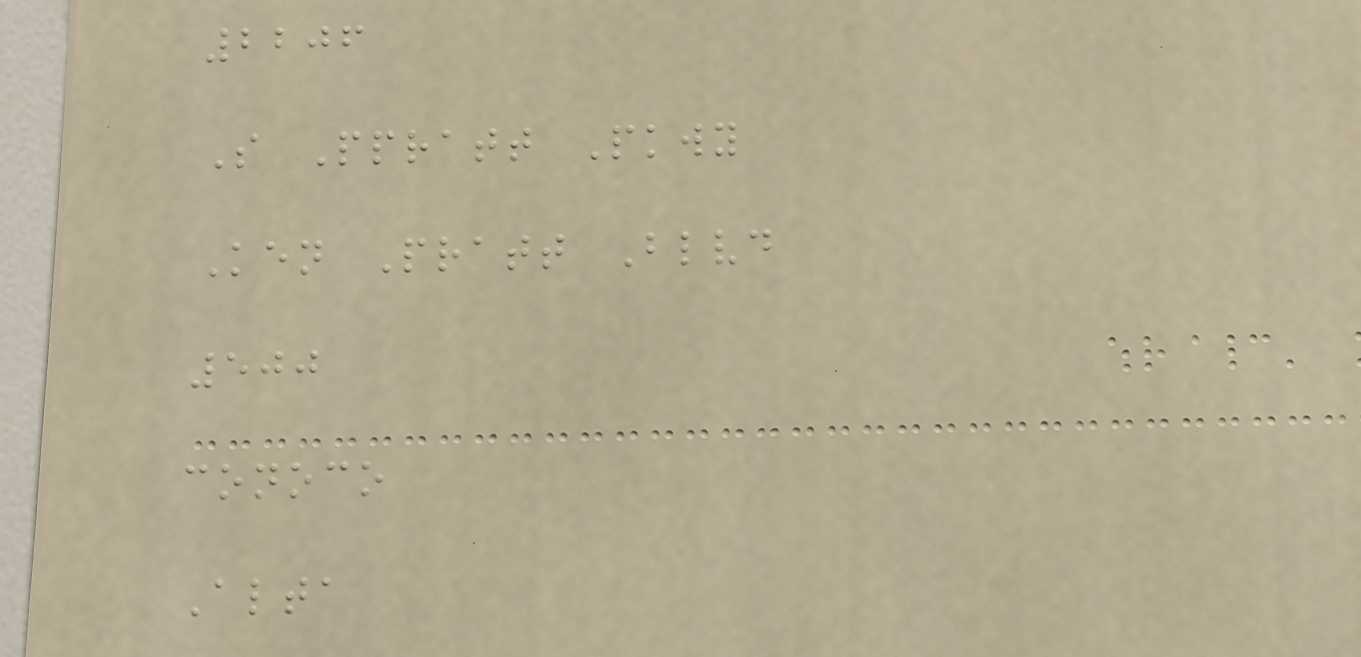2206
S Ppratt Pkwy
Ken Pratt Blvd
500
conoco
Alta
